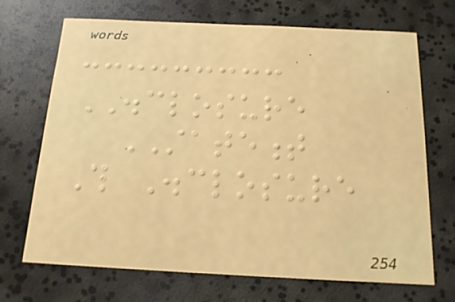DISCLOSURE
STATEMENT
This Disclosure
